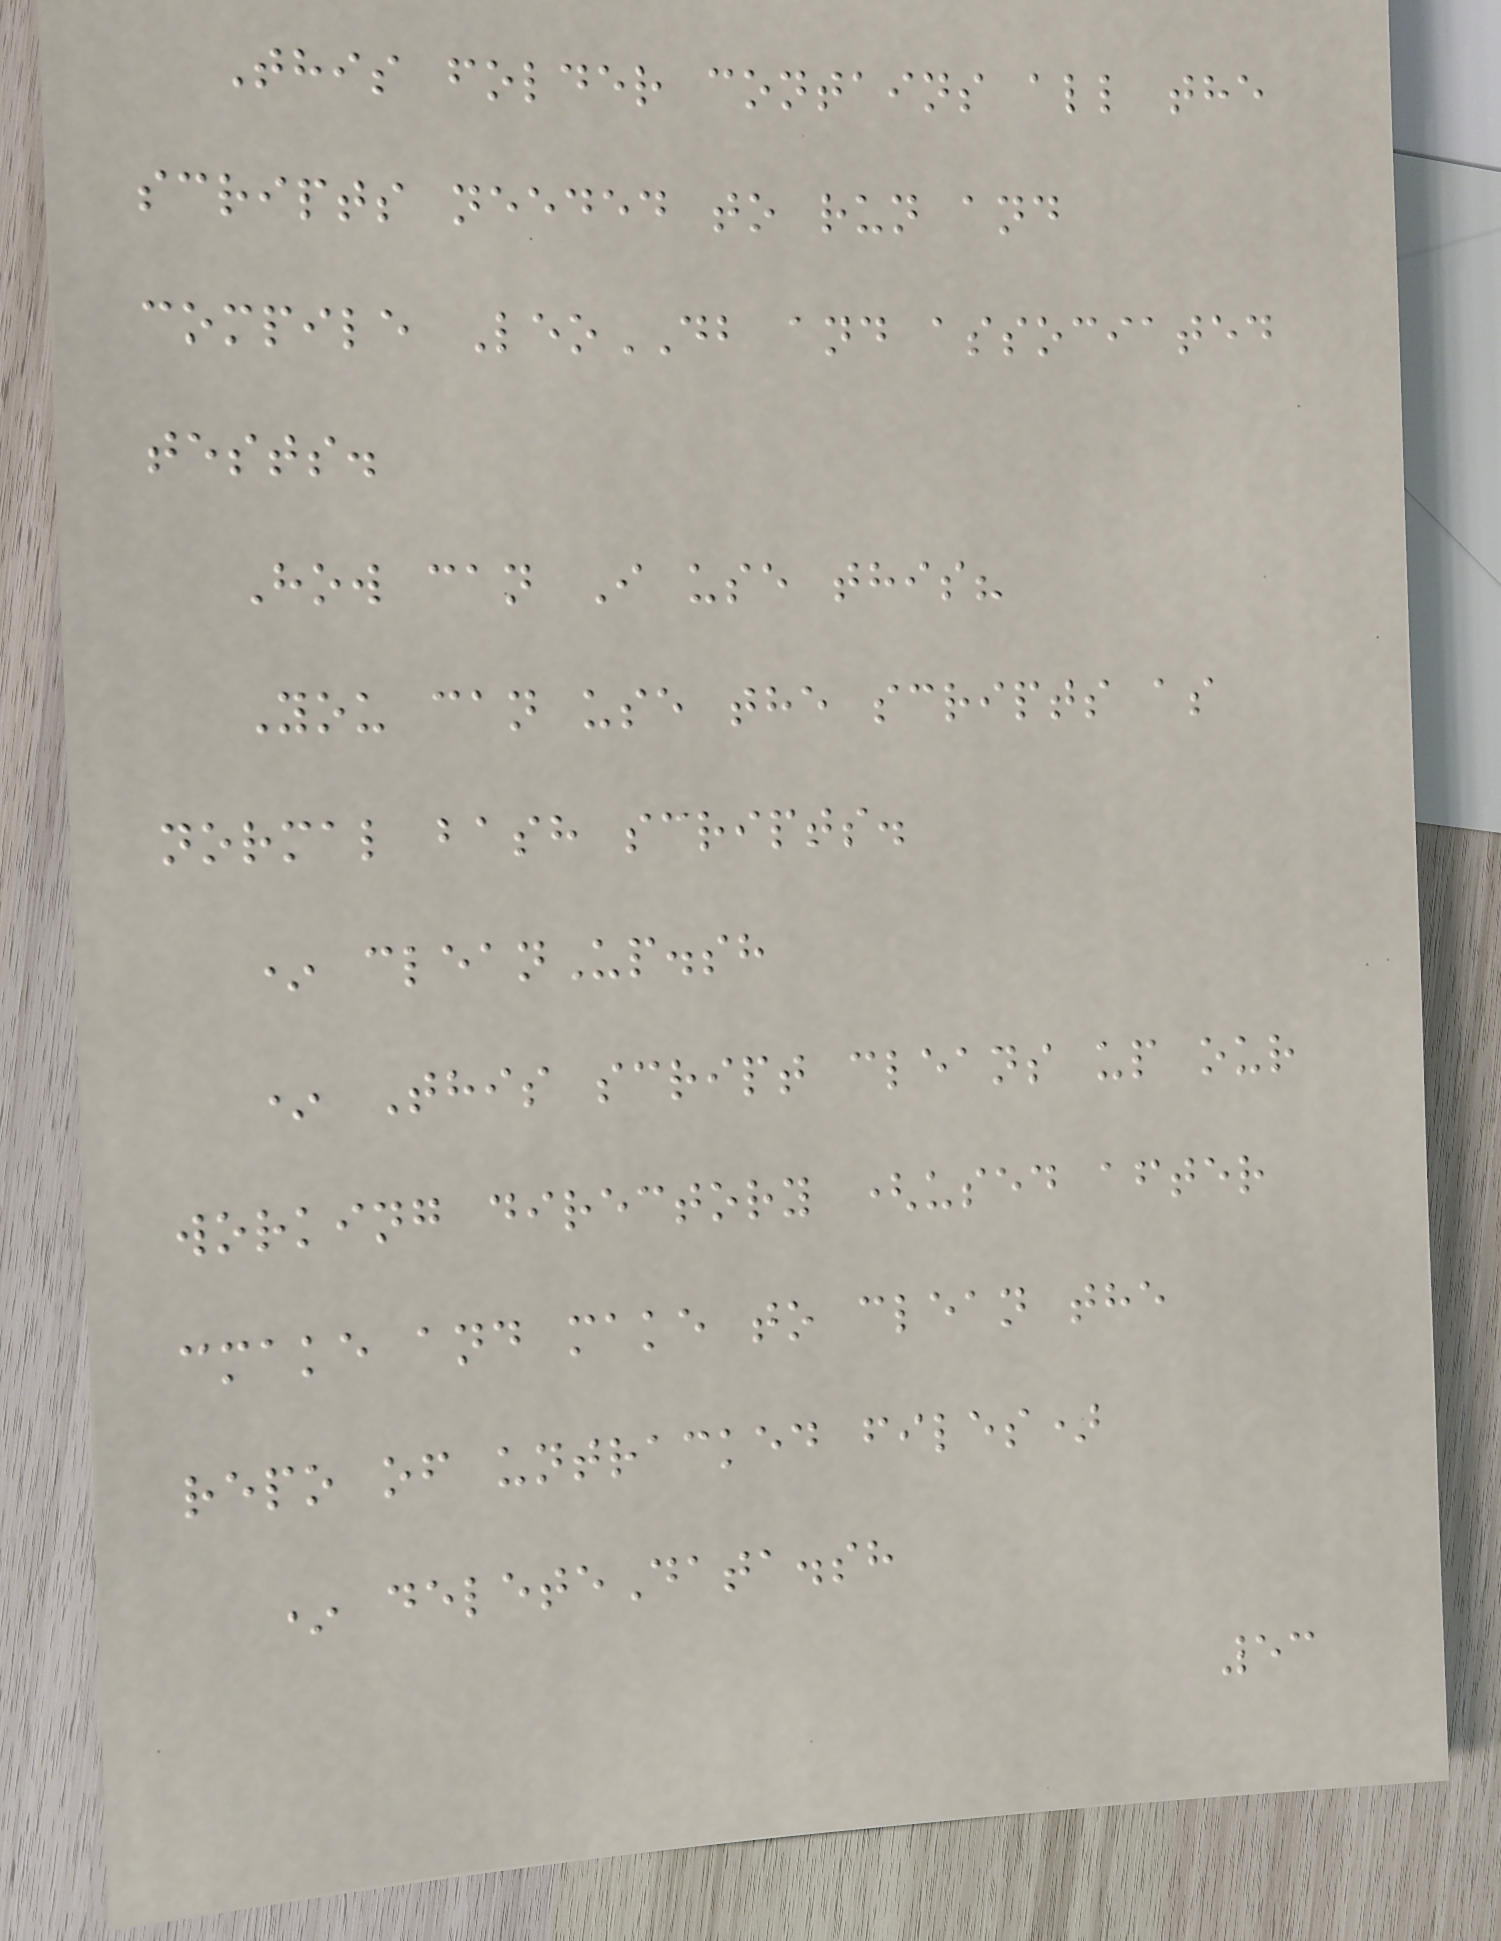This folder contains all the
scripts needed to run and
compile LeoDB and associated
tests.
How can I use this?
You can use the scripts as
normal bash scripts.
* cleanUp.sh
* This script cleans up our
working directory (used after
cmake and make to clean the
repo of untracked files)
* deleteData.sh
53
